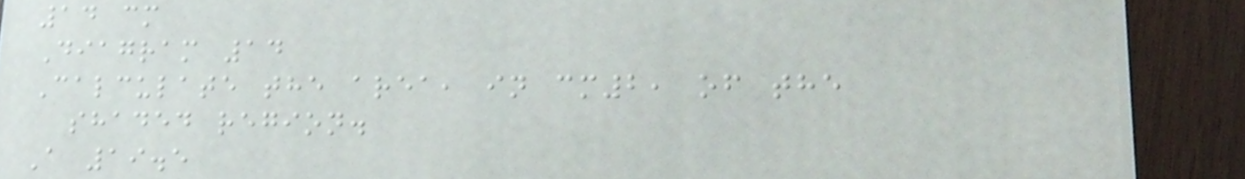14 cm
Diagram 14
Calculate the area, in cm2, of the
shaded region.
A 19.5
